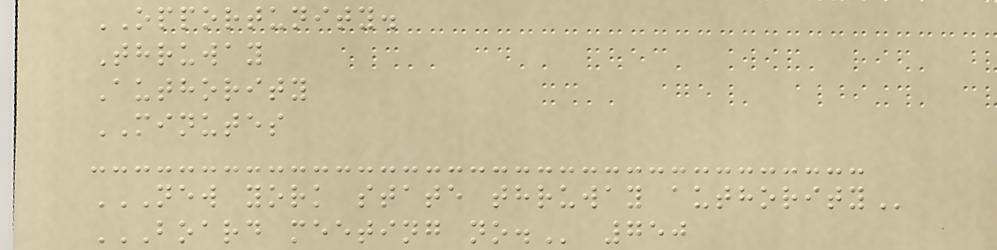OPPORTUNITY.
Thruway
Authority
MINUTES
NEW YORK STATE THRUWAY AUTHORITY
BOARD MEETING NO. 750
